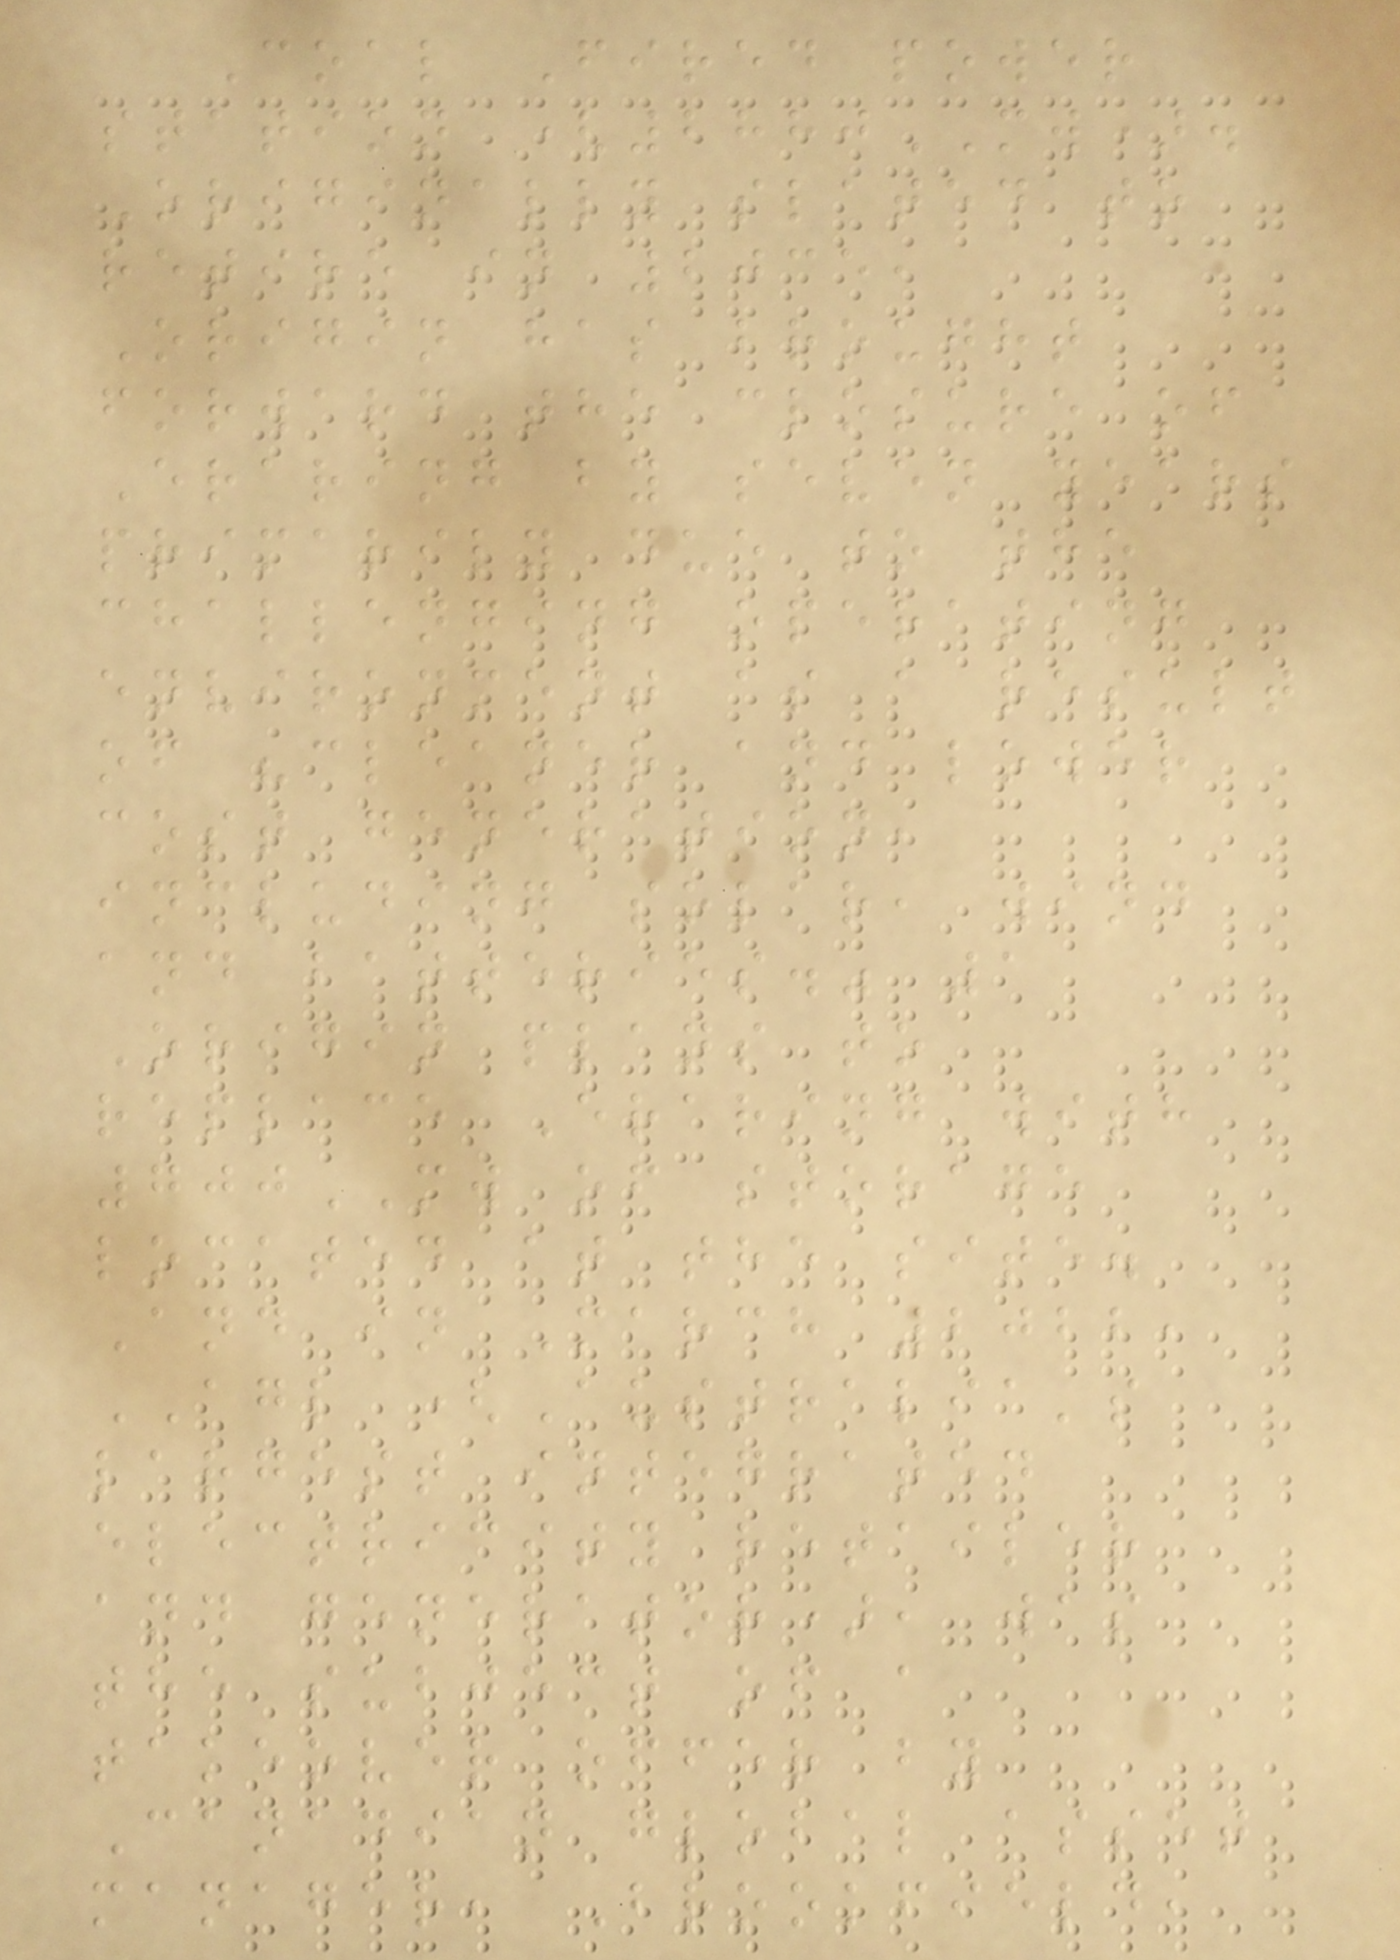Coal Fired power
station (2880MW).
Originally slated to
retire in 2035,
Origin has brought
forward the closure of
Eraring by seven years
primarily due to the
challenging operating
environment as a result
of "cleaner and lower
cost generation,
including solar, wind
and batteries." 1
Origin plans to
replace Eraring with
700MW of storage
located at the site.
And in March 2022,
AGL (Australia's
largest integrated
electricity retailer
and generator), was
the subject of a
takeover offer by
Canadian global asset
manager, Brookfield,
